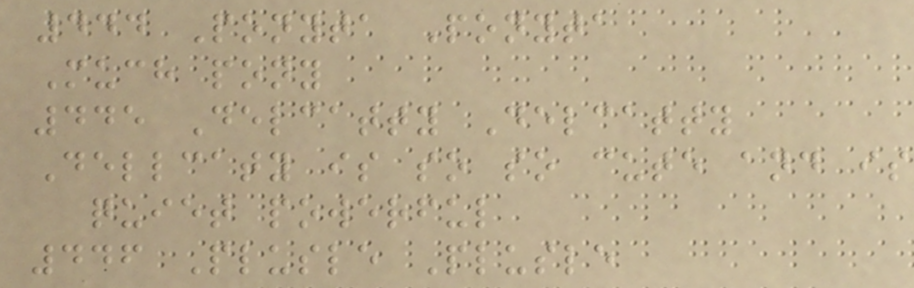444 Ponyta Ponyta
Much pony
445 Delcatty Delcatty
Dellcaty is so so cute and is
quiet powerful
446 Plusle Plusle
